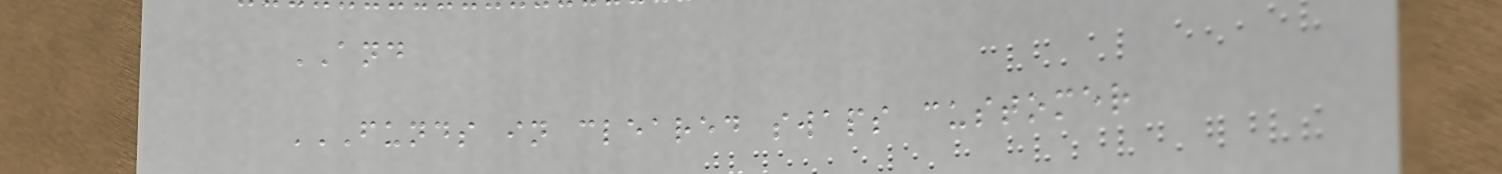AND
FUNDS IN CLEARED SWAPS CUSTOMER
